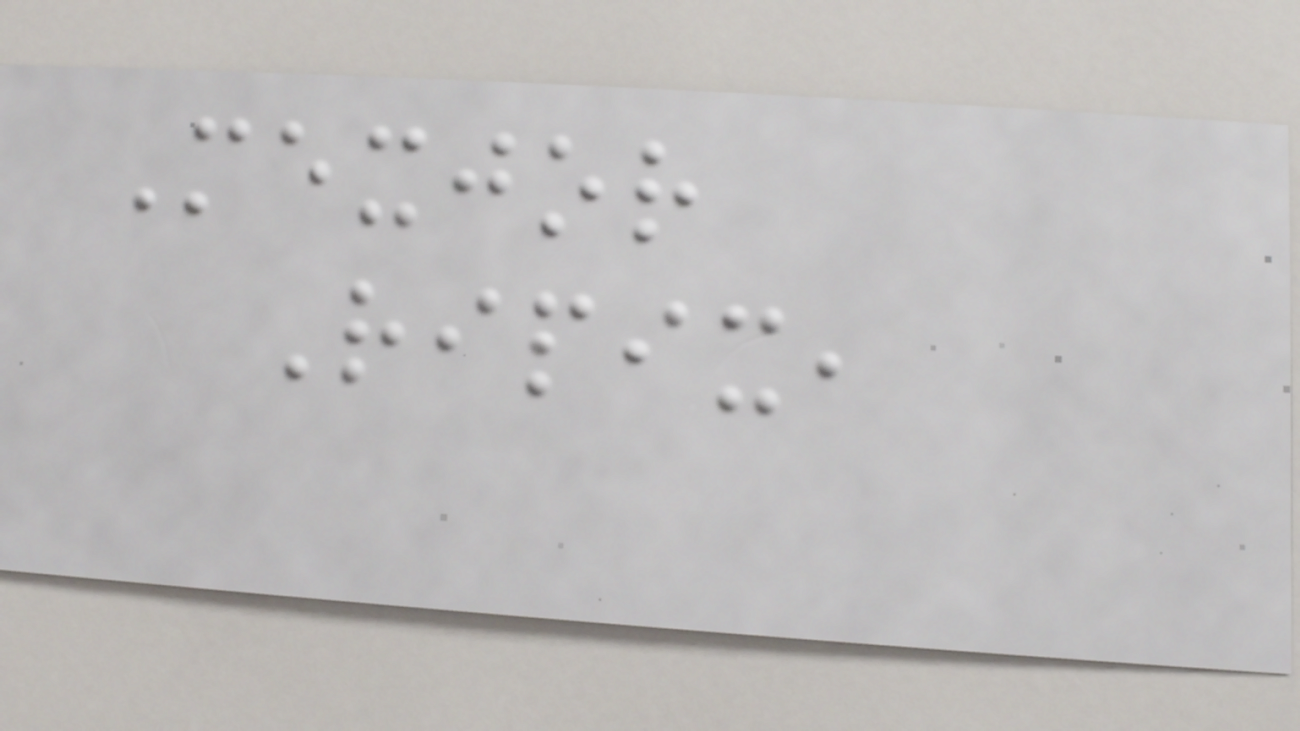Mexjor
Ripix,
